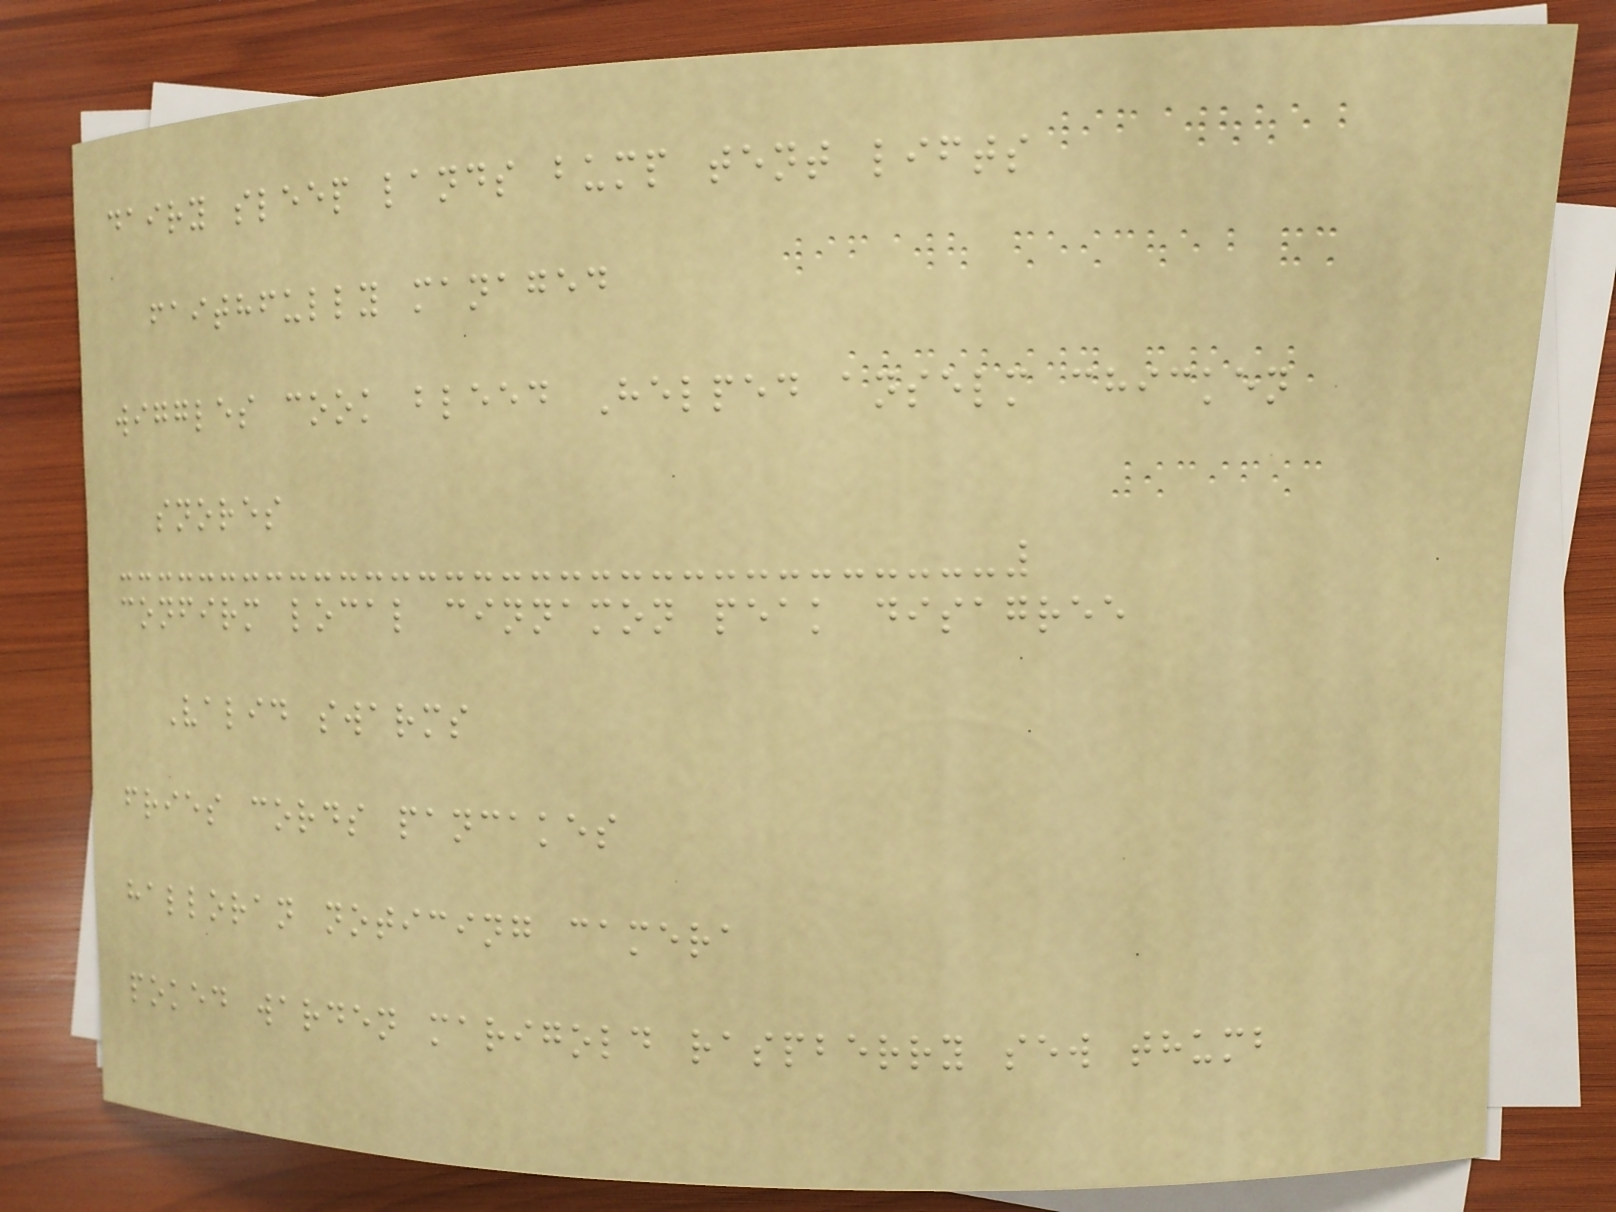dairy sleep lands bump tent lifts
faithfully managed
wiggles cook bleed Helped anselm chicken
snores
confirm local cinnamon peak disagree
Valid swarms
fries cords pancakes
halloran noticing camera
poked warden marigold raspberry sew thumb
